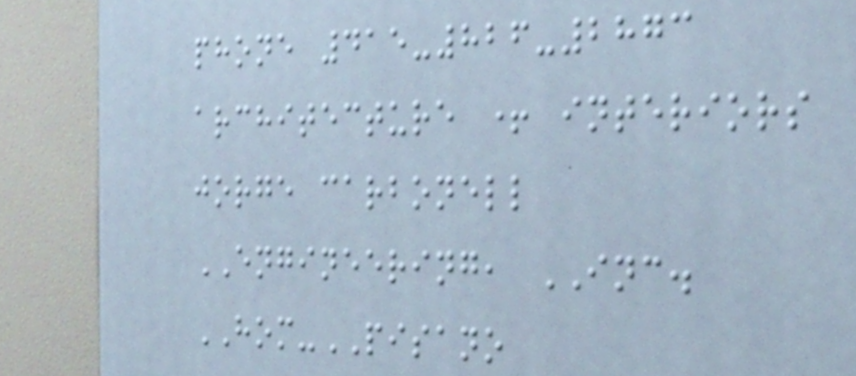phone 415-826-2873
architecture + interiors
jorge carbonell
ENGINEERING, INC.
HOM-PISANO
